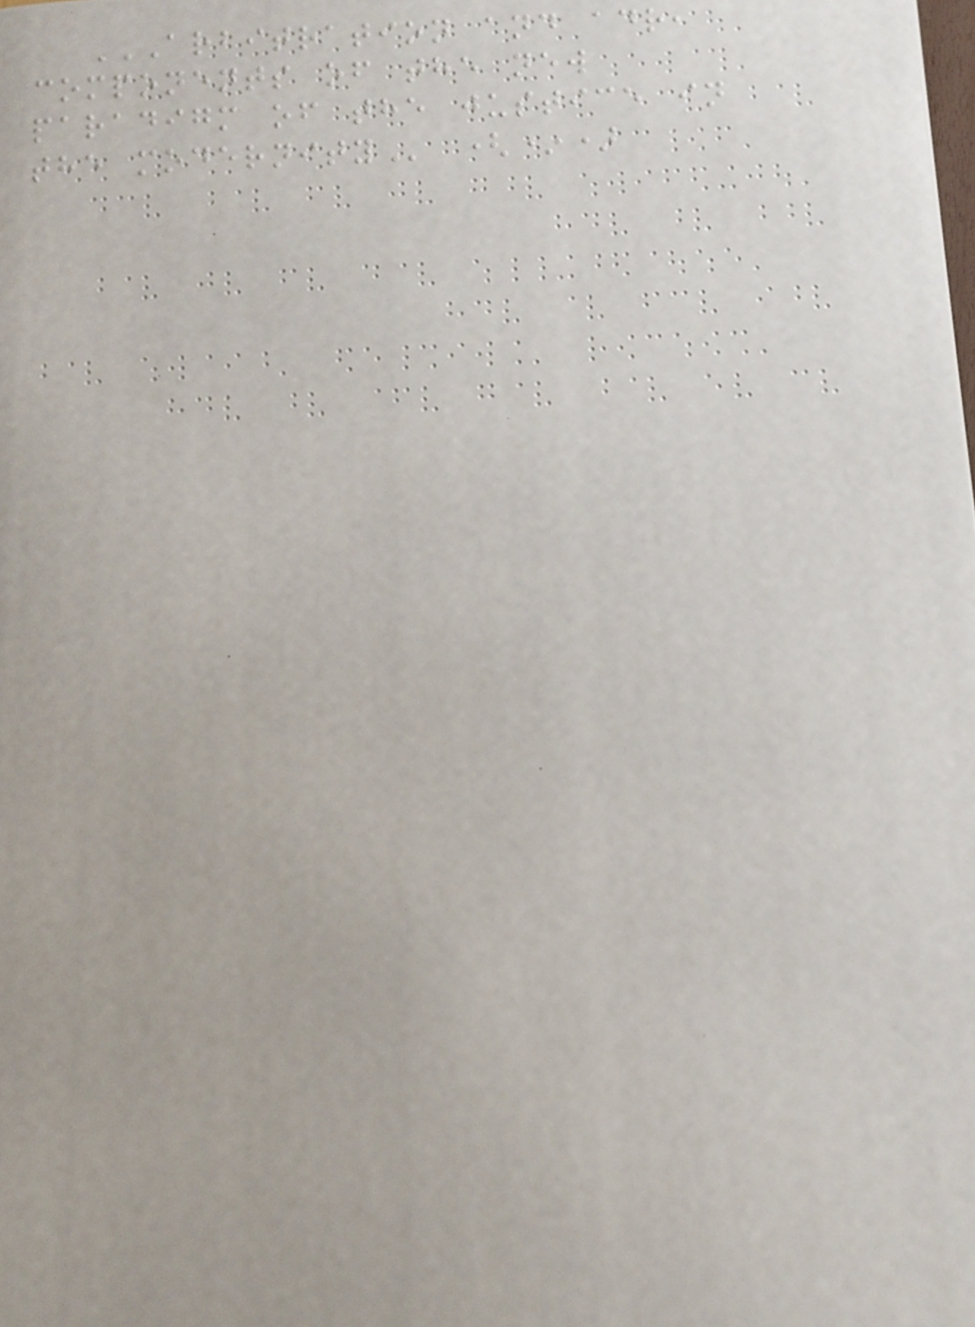ARBITRATION AND ADR,
COMPONENTS OF THE NEW
PARADIGM OF THE JUSTICE IN
THE MODERNITY (*)
